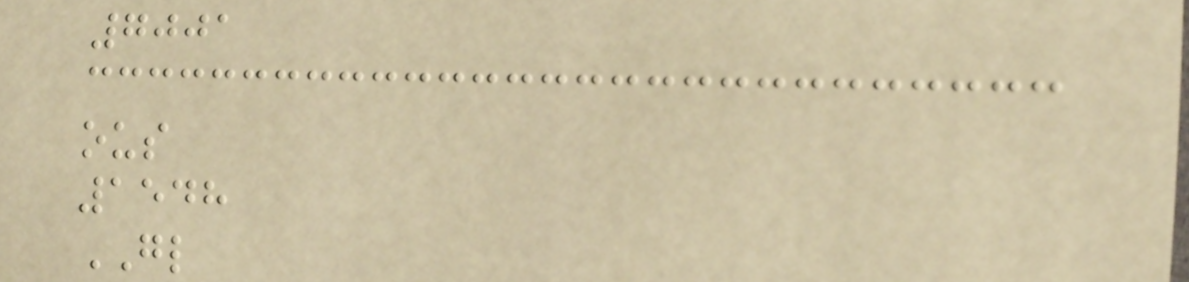7001
ous
1548
GL
